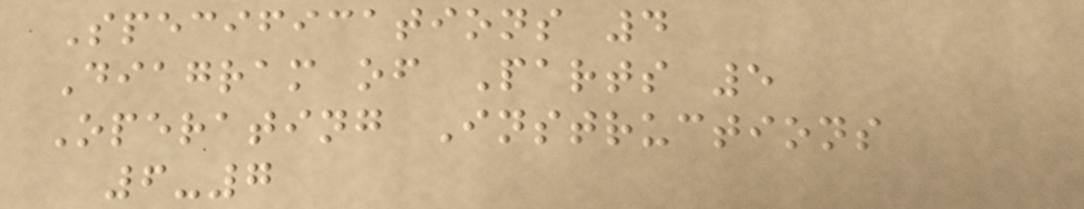Specifications 4
Diagram of Parts 5
Operating Instructions
6-7
